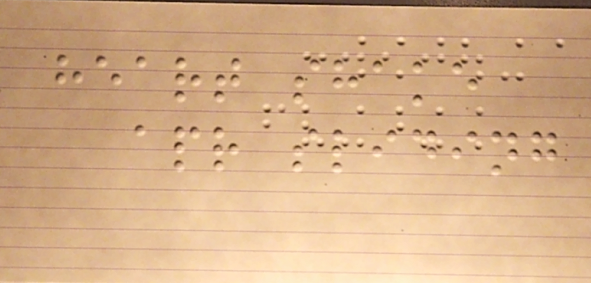heart shake
apr sliding
